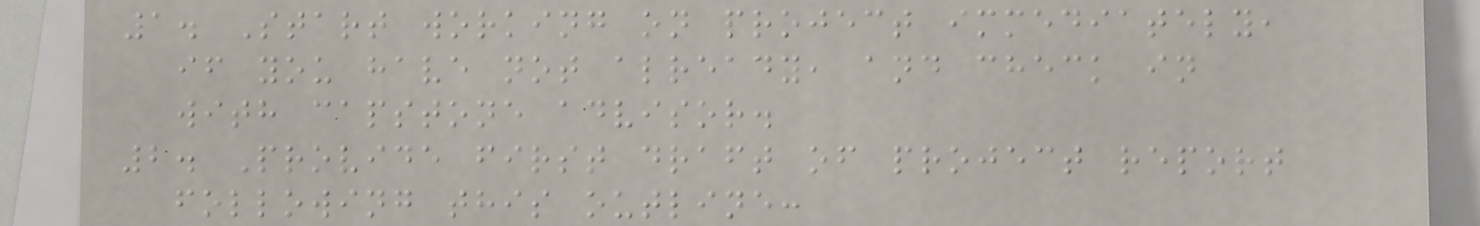1. Start working on project immediately,
if you have not already, and check in
with capstone advisor.
2. Provide first draft of project report
following this outline:
